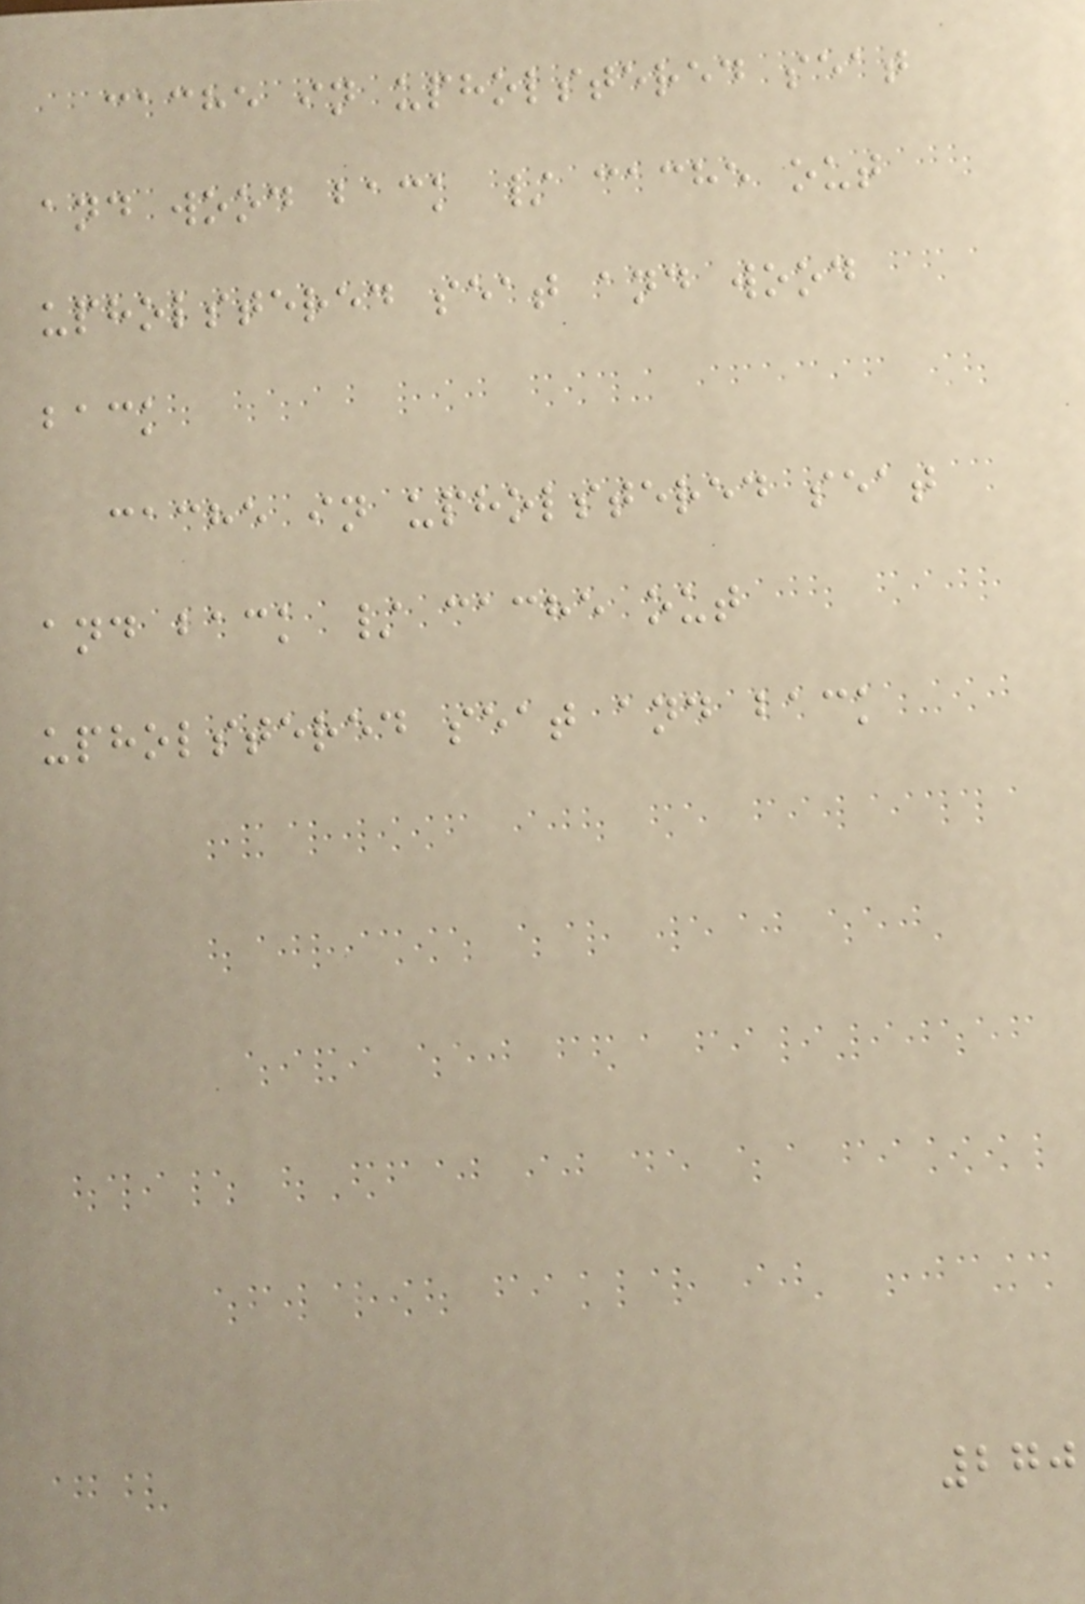cache in upholstered seat
and wood back / cache out
upholstered seat and wood
back
cache in upholstered seat
and back / cache out
upholstered seat and back
270
